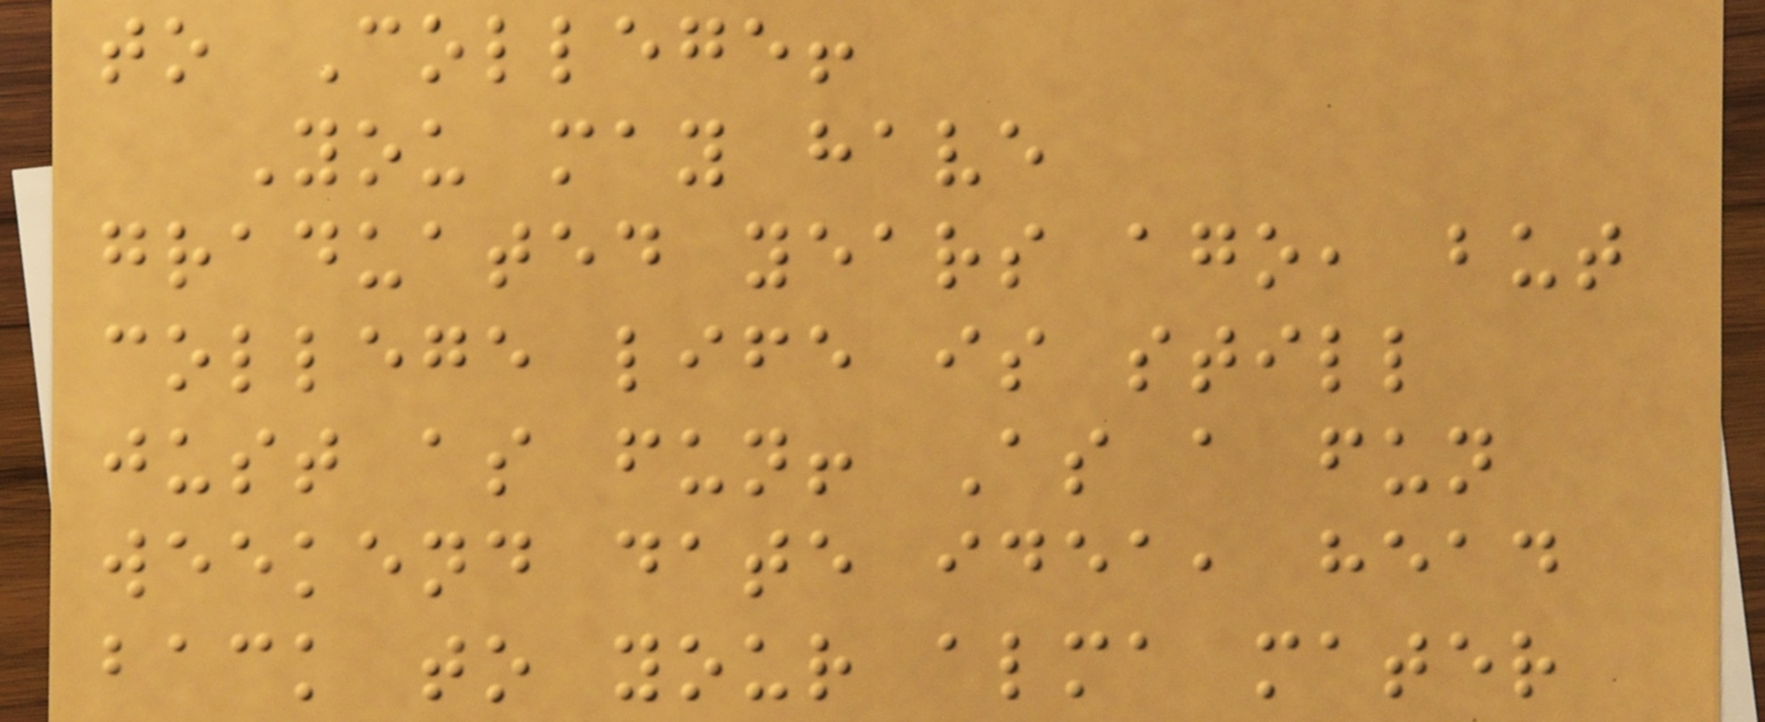to College!
You may have
graduated years ago, but
college life is still
just as fun! As a fun
weekend date idea, head
back to your alma mater
